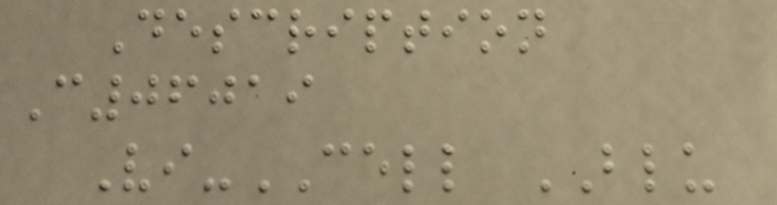Description
C06019
Vi-CELL BLU
